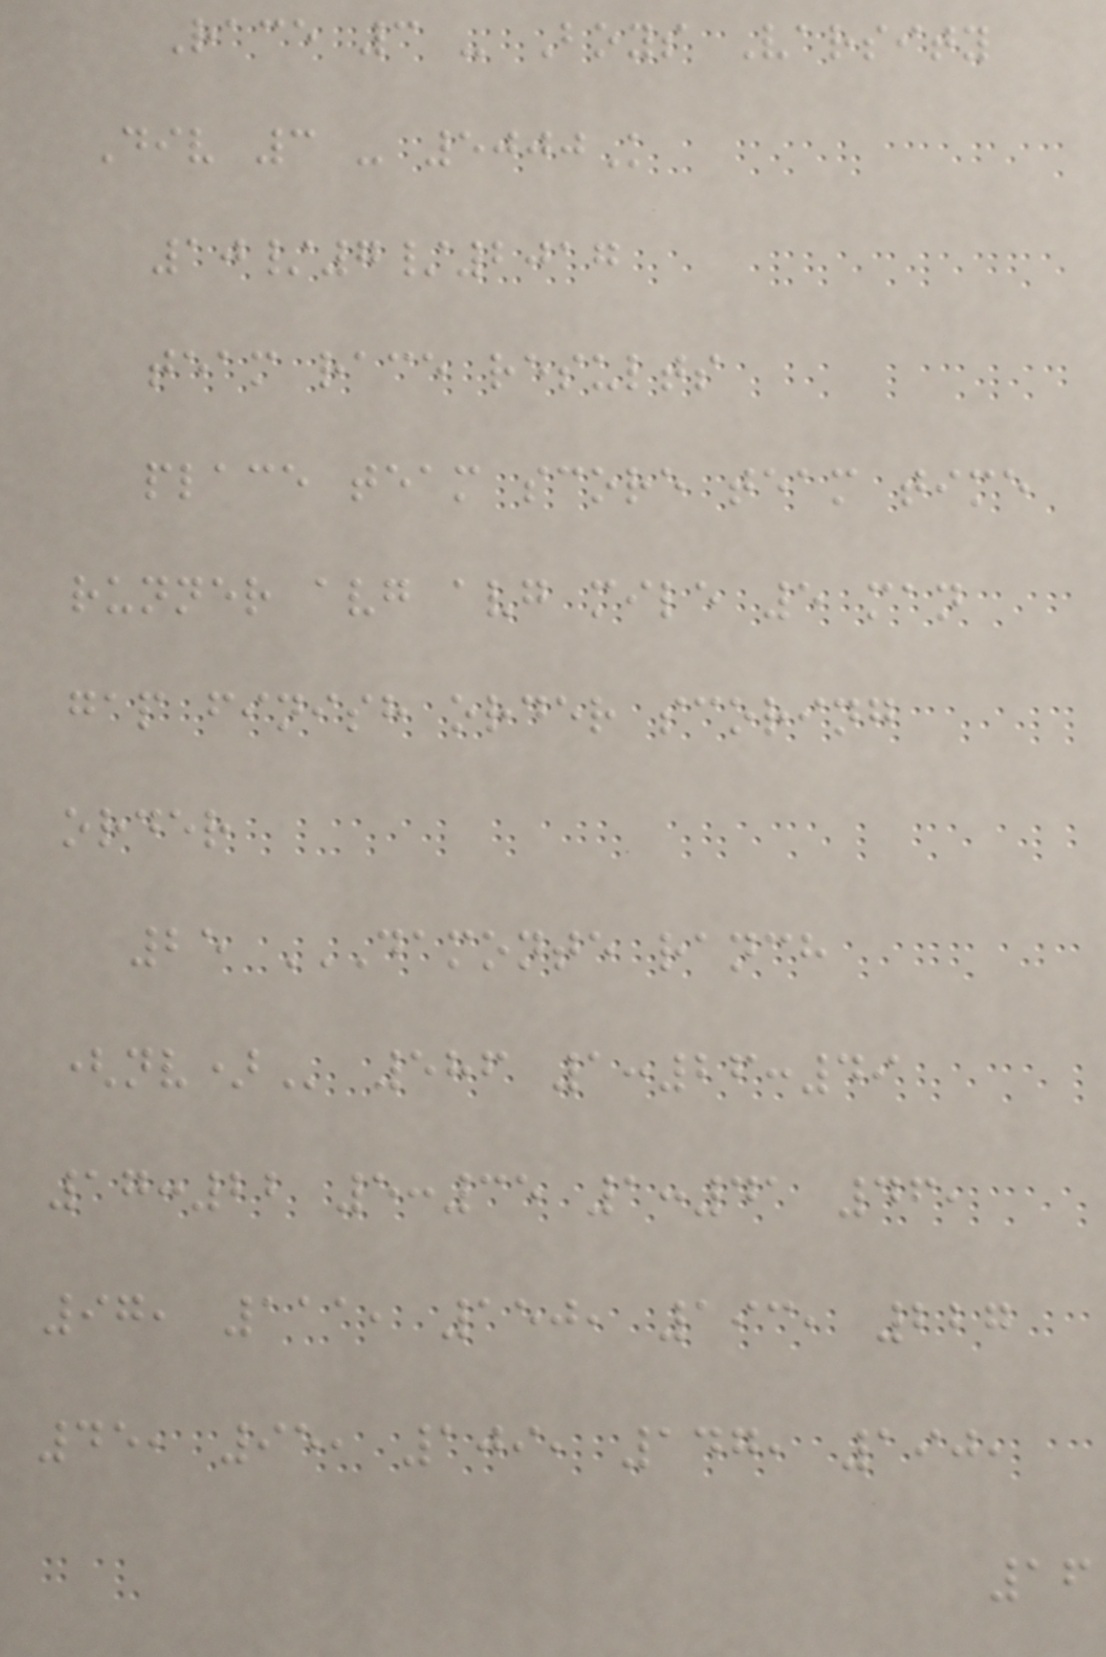Race 3 - Boys Varsity
Div 3 - 5000K
10/7/2017
team race results
place team score team time
runner avg avg mile 5 man
gap finish order scoring
order
25 DAMONTE RANCH
(NV) 586 1:26:49
17:22 5:35 1:41 46,
97, 111, 150, 193, 227
45, 95, 109, 147, 190,
16
